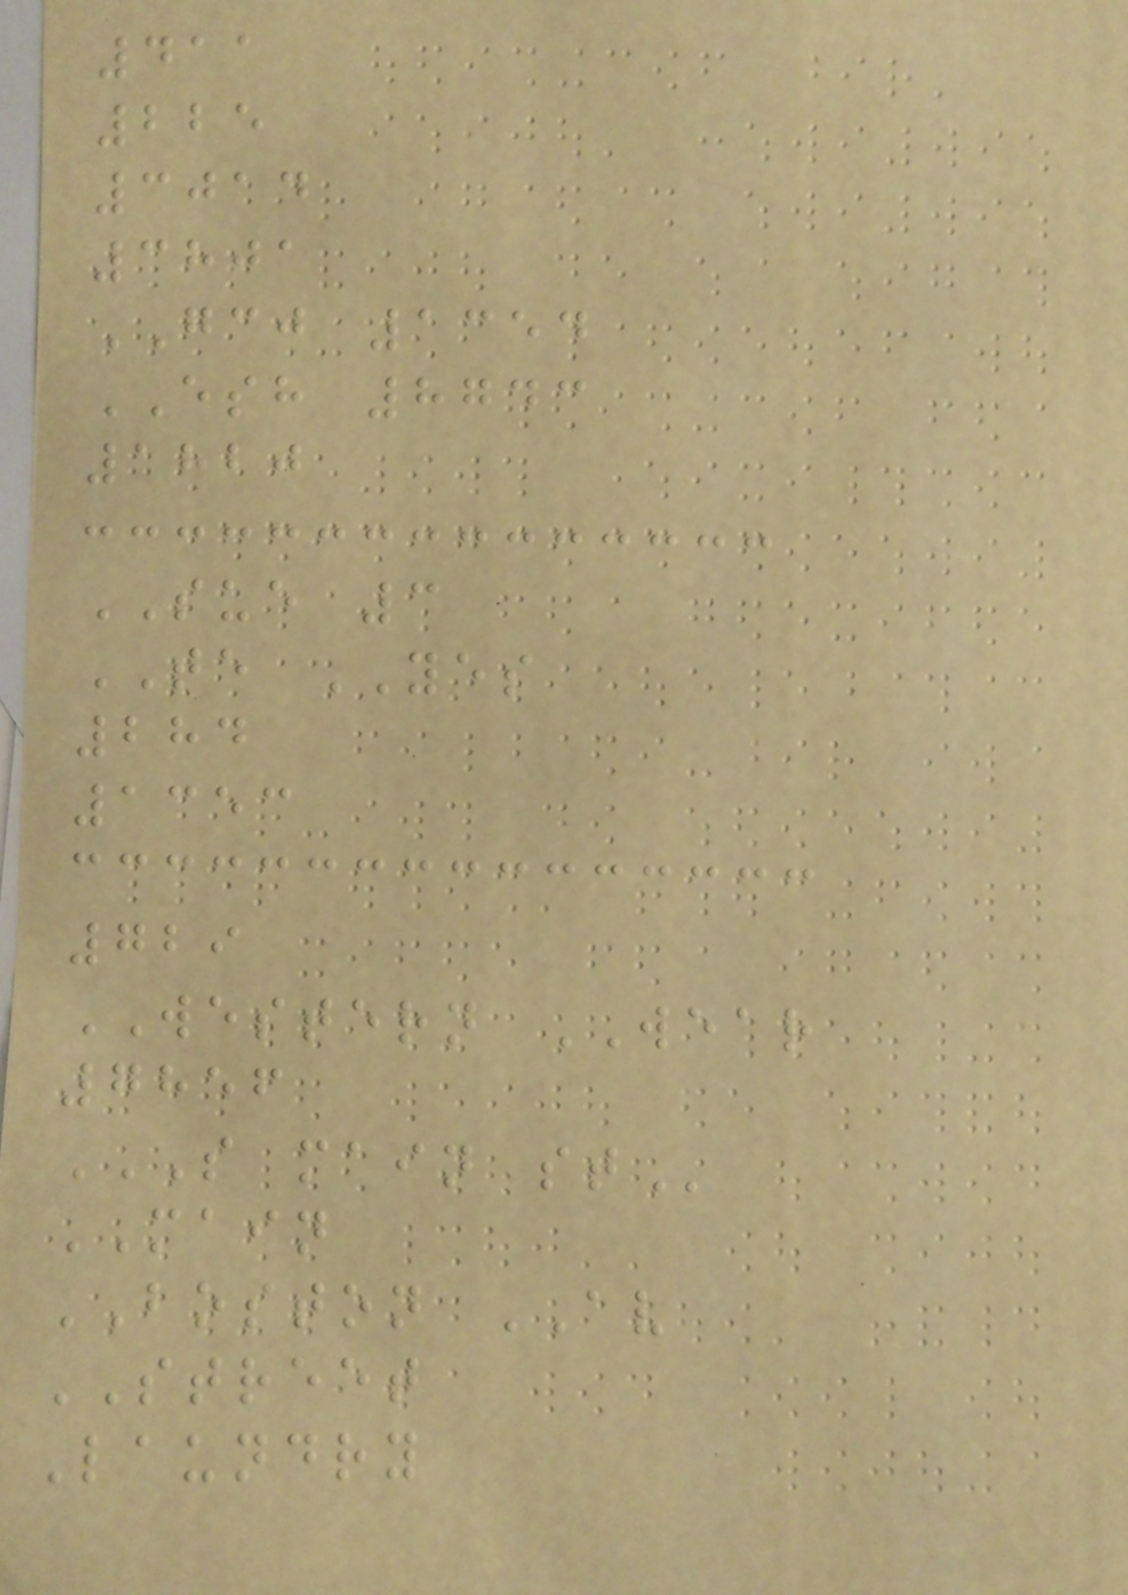411
225
3014
3801
GCJ 1354
ESH 8743
1820
SUE 3
TE YES
284
1353
729
WESTERN WEAR
7856
S MAIN ST
MAIN
BOSTON AV
STREET
Laundry
